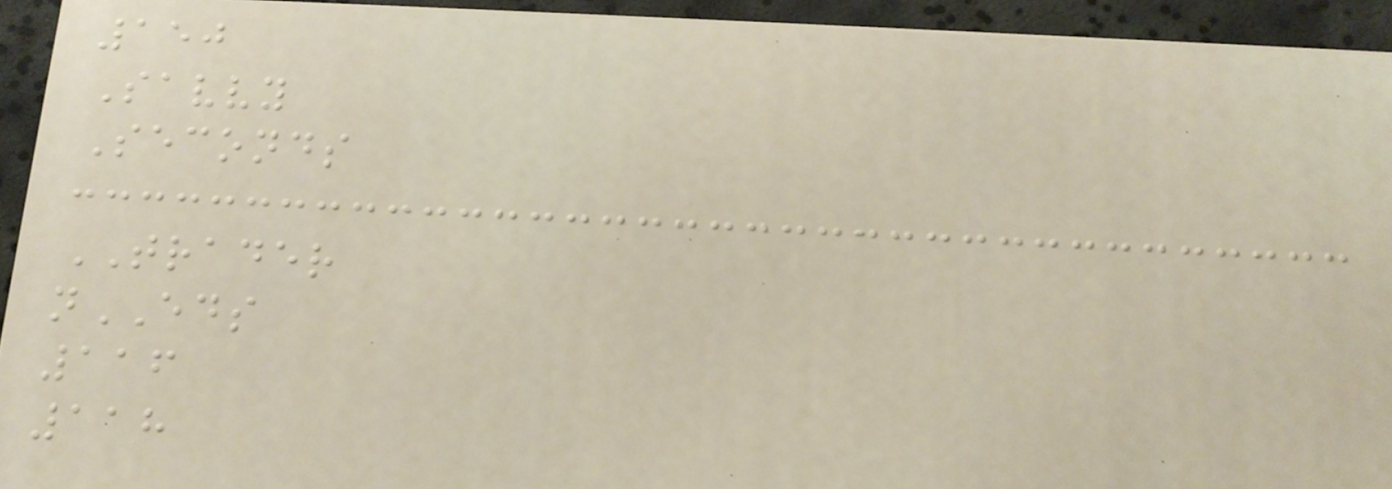150
Savvy
Seconds
TRADER
nEDS
116
118
